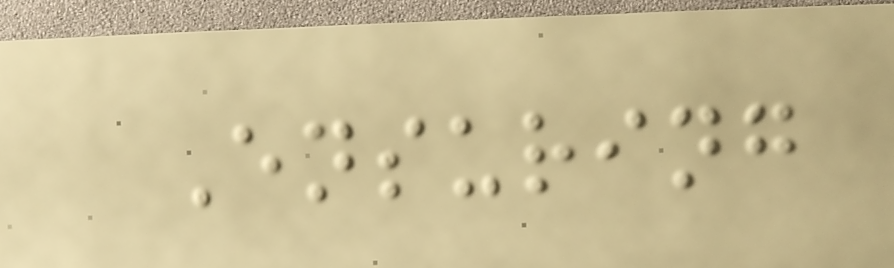Ensuring
